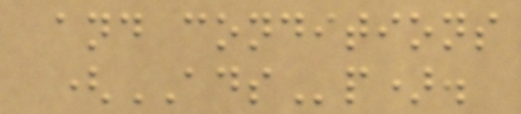and conditions
(ADSp).
